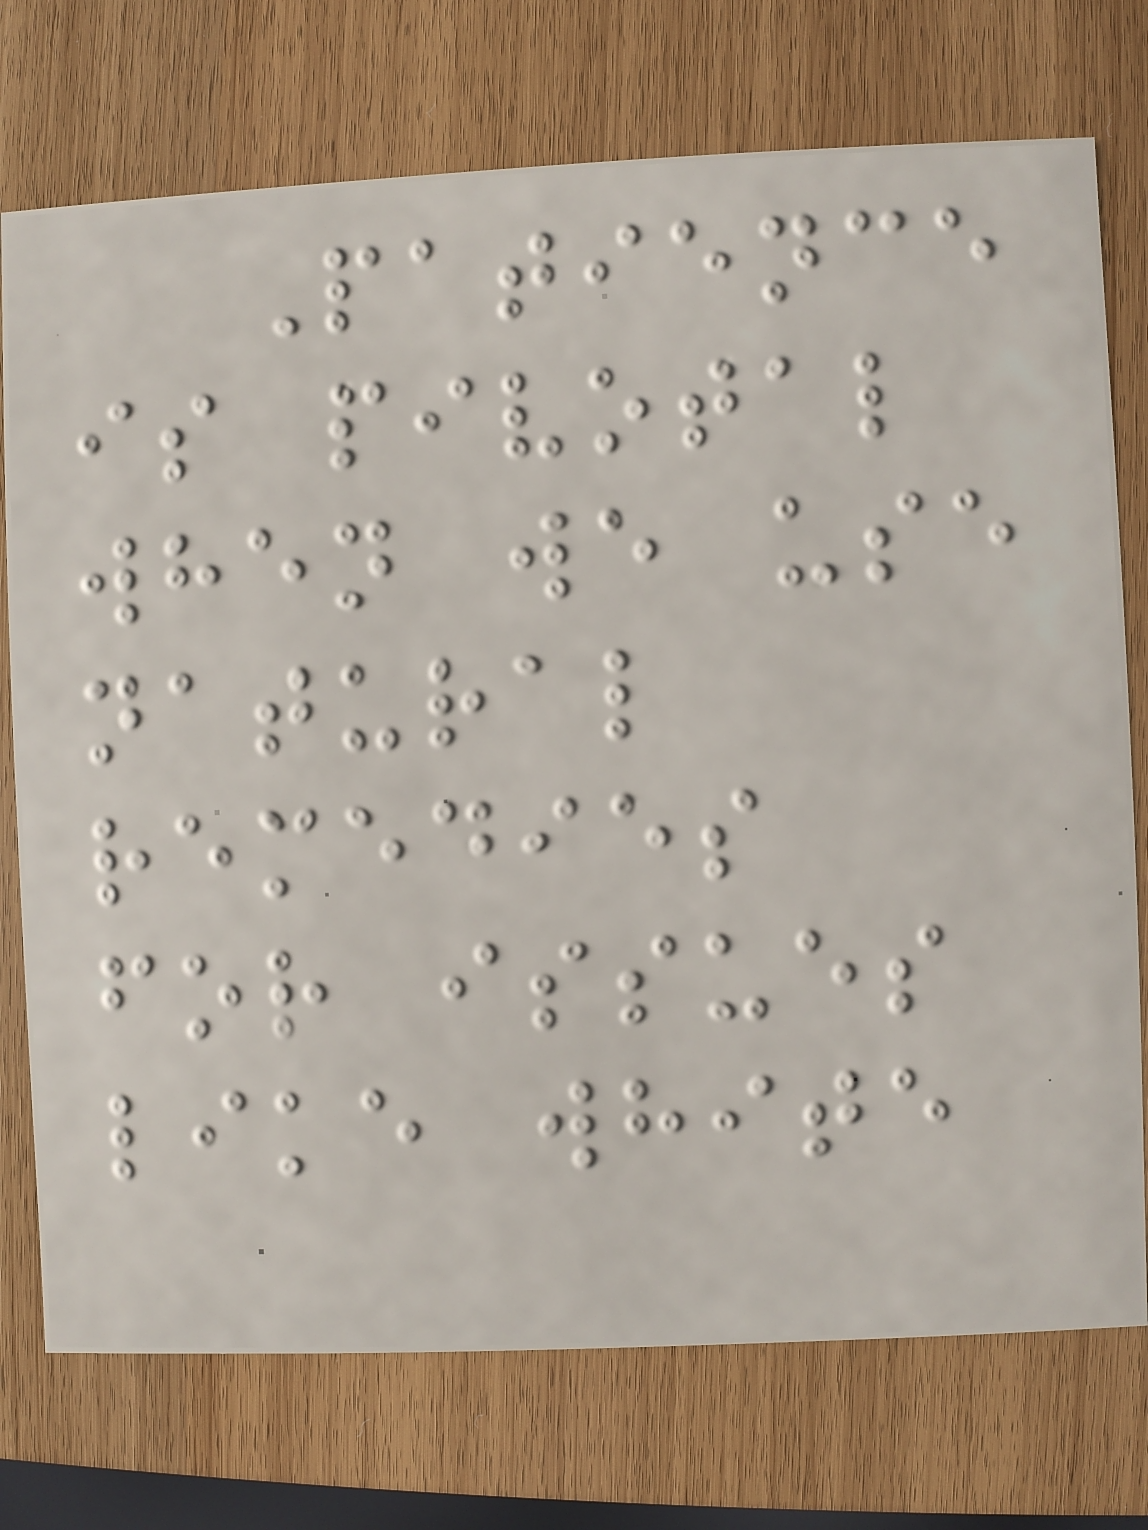Patience
is pivotal
when we use
natural
remedies
for issues
like white
